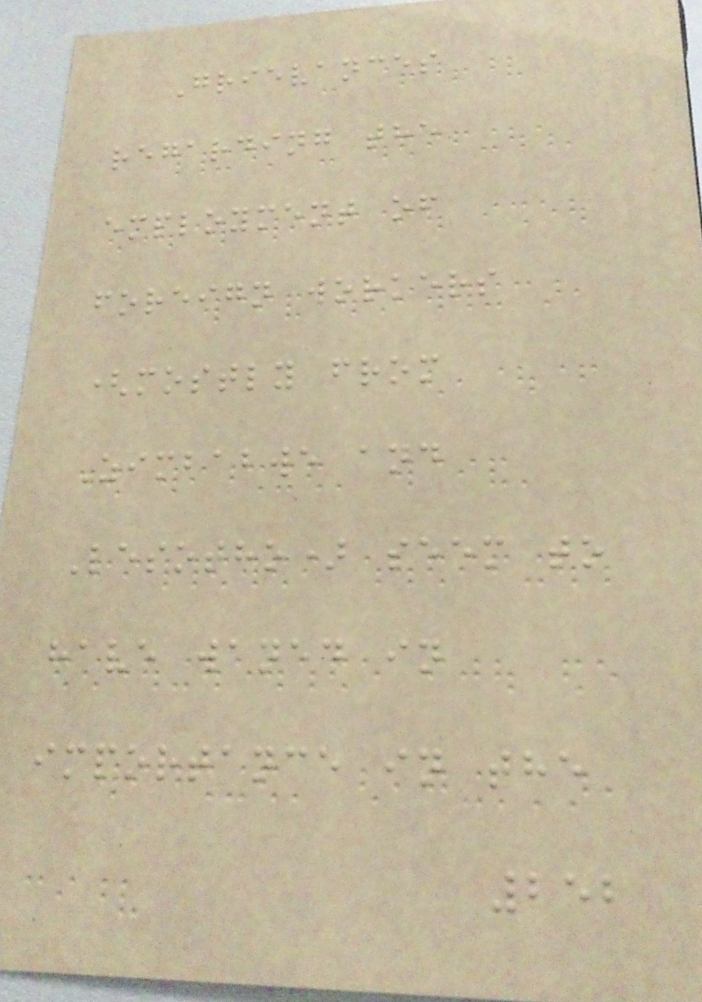Grievances
regarding the
employment of
foreign workers
(mostly from
Zimbabwe and
Lesotho) seem to
have waned in
importance in the
252
